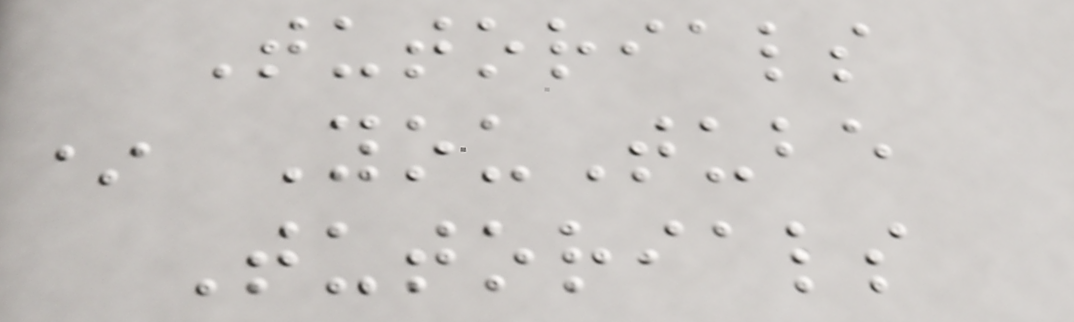Tutorials
* YouTube
Tutorials
